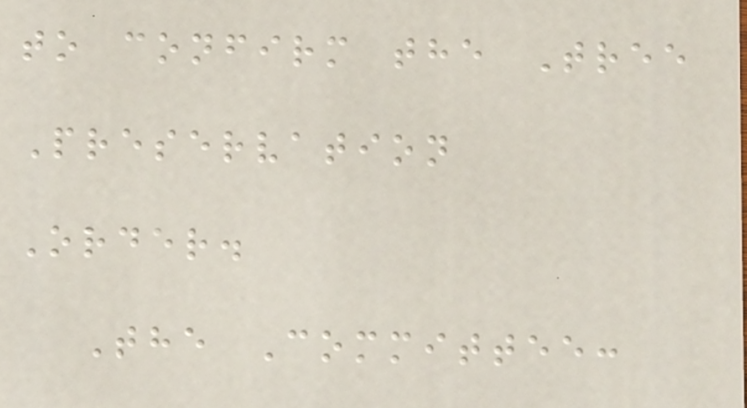to confirm the Tree
Preservation
Order.
The Committee:
